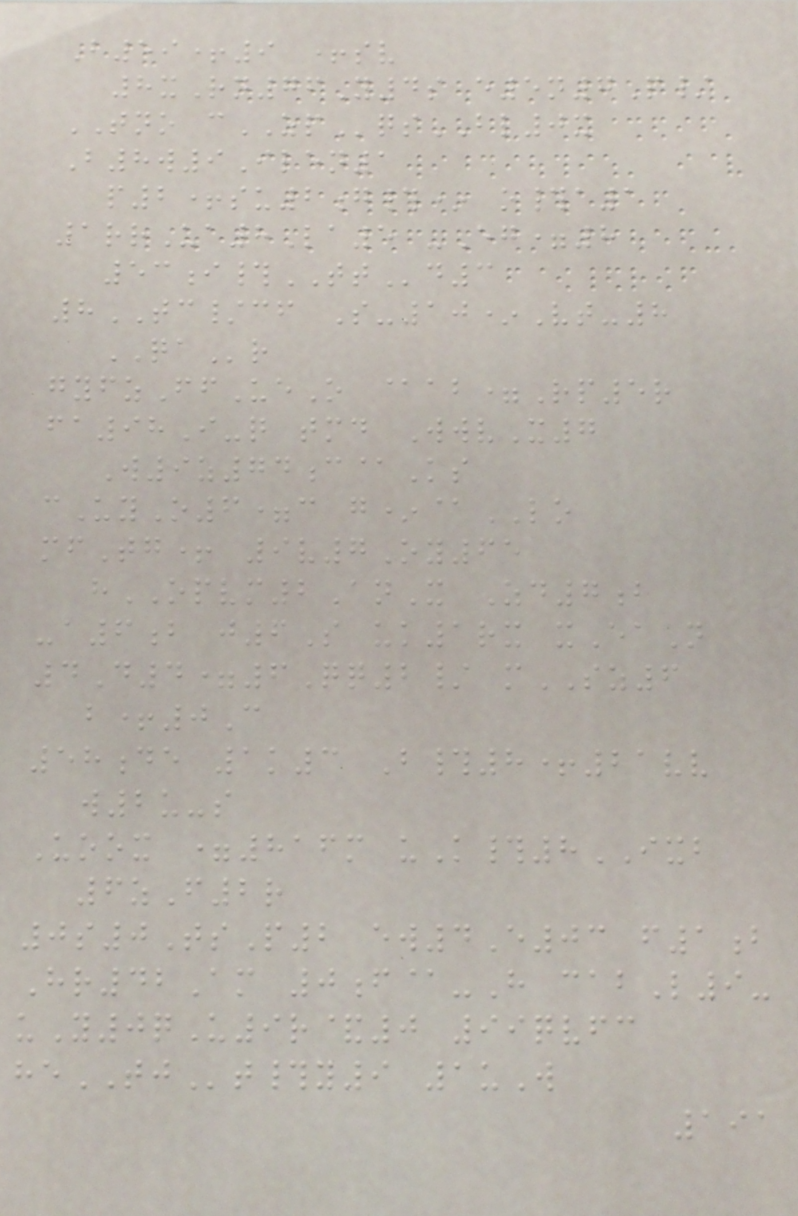B59+9 +sv
8xRn76Y4s e5n7P/
TNO cZPqsBL0x
B8w9Ilen1
p2+su2g#* o#a1
1rrUa8La5 -Eg=8
53i#TTd3
8TC/cf S-10*Vt-8
QAr
gyfzFfUeO @ab=Rp5r
fa98I-q tmd WwvX7
W9z74c@Ks
cUyO6=c g*@LO
mfTg+ 9v7Oy65
hOPVM2AnX Zd7b
-a6b j6S uk1rx xEaN
4D4=6Qq2/ mSZ6
b+0C
58de 1k3 B#8+21vv
w2u-s
Uoox =816m uK#8IXB
6zF2r
0s0TsP2 ew4E03 f1b
Hr42Am 0f@-H cabL9-
uY0qU9r&0 99qvfc
heTJt#y9 1uW
191
